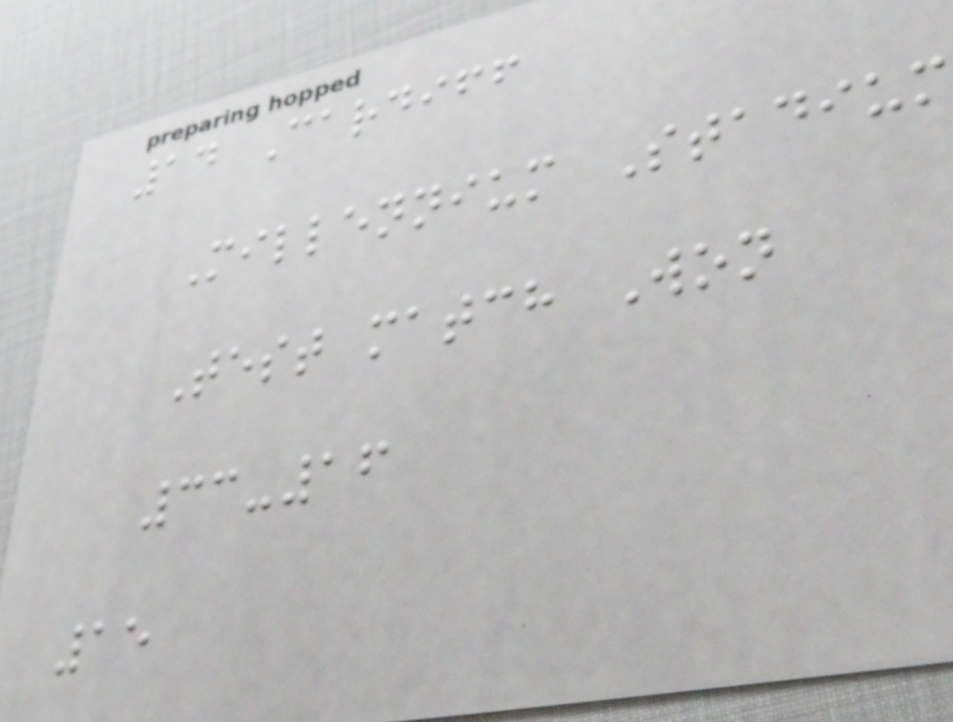14 Cardiff
Millennium Stadium
Test match Won
33-16
15
